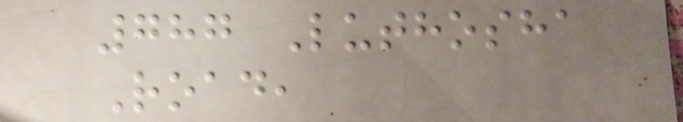787 Luthosha
Road,
